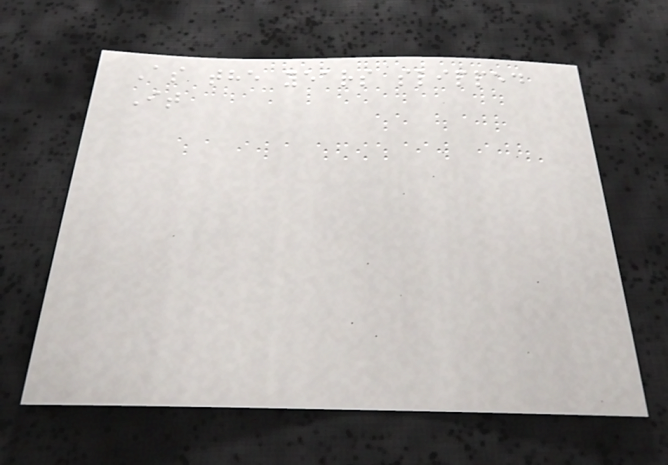As the years slipped
It
